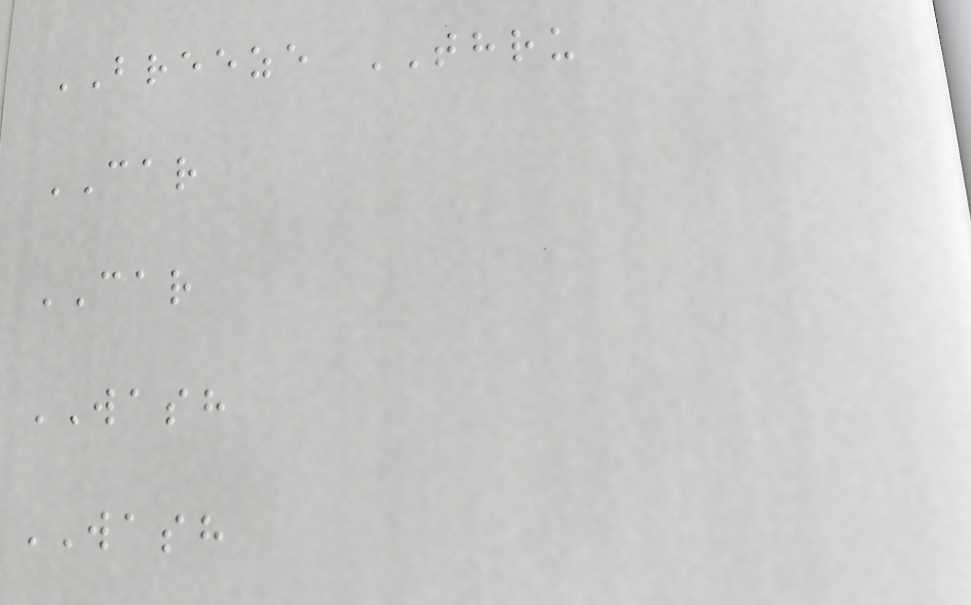BREEZE THRU
CAR
CAR
WASH
WASH
